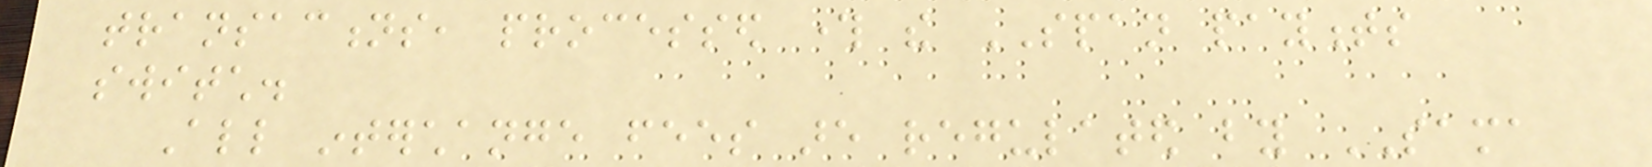transactions, processed through the SPAN payments
switch.
All interchange fees are regulated by SAMA
